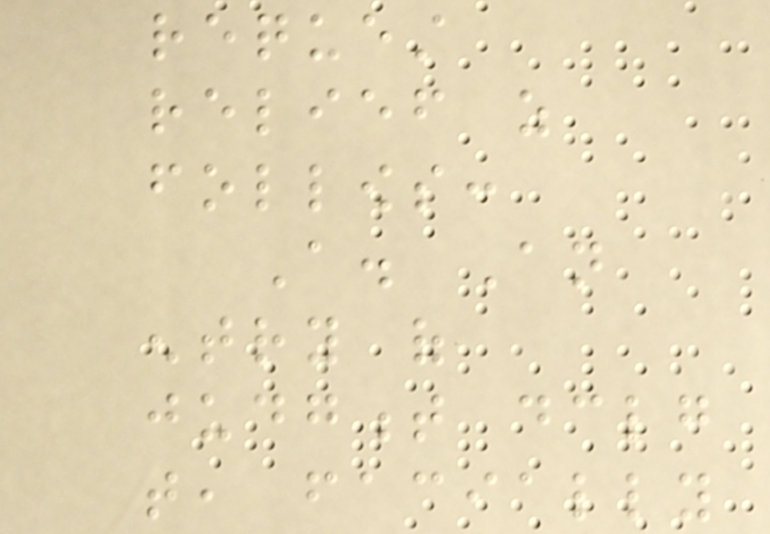request
relief as
follows:
A. An
entry of
judgment declaring
that, facially
